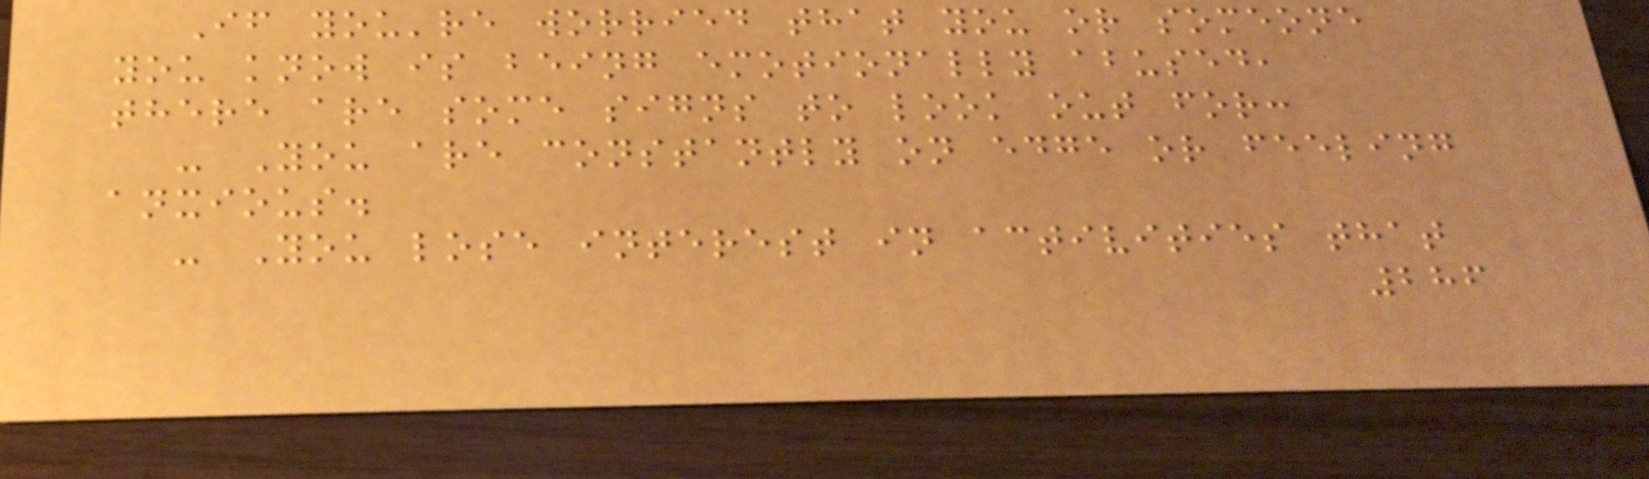If you're worried that you or someone
you know is being emotionally abused,
there are some signs to look out for:
- You are constantly on edge or feeling
anxious.
- You lose interest in activities that
286
